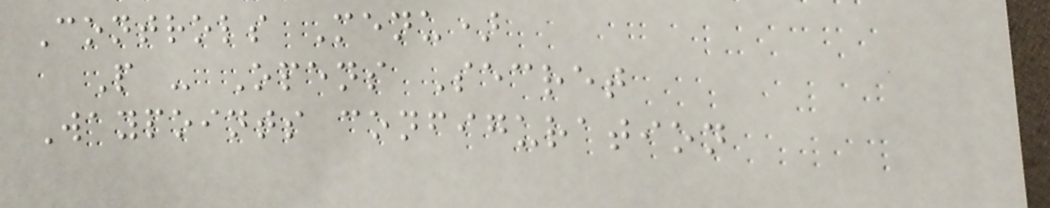Controls Menu)
P - Opens Secret
Waypoints configuration
